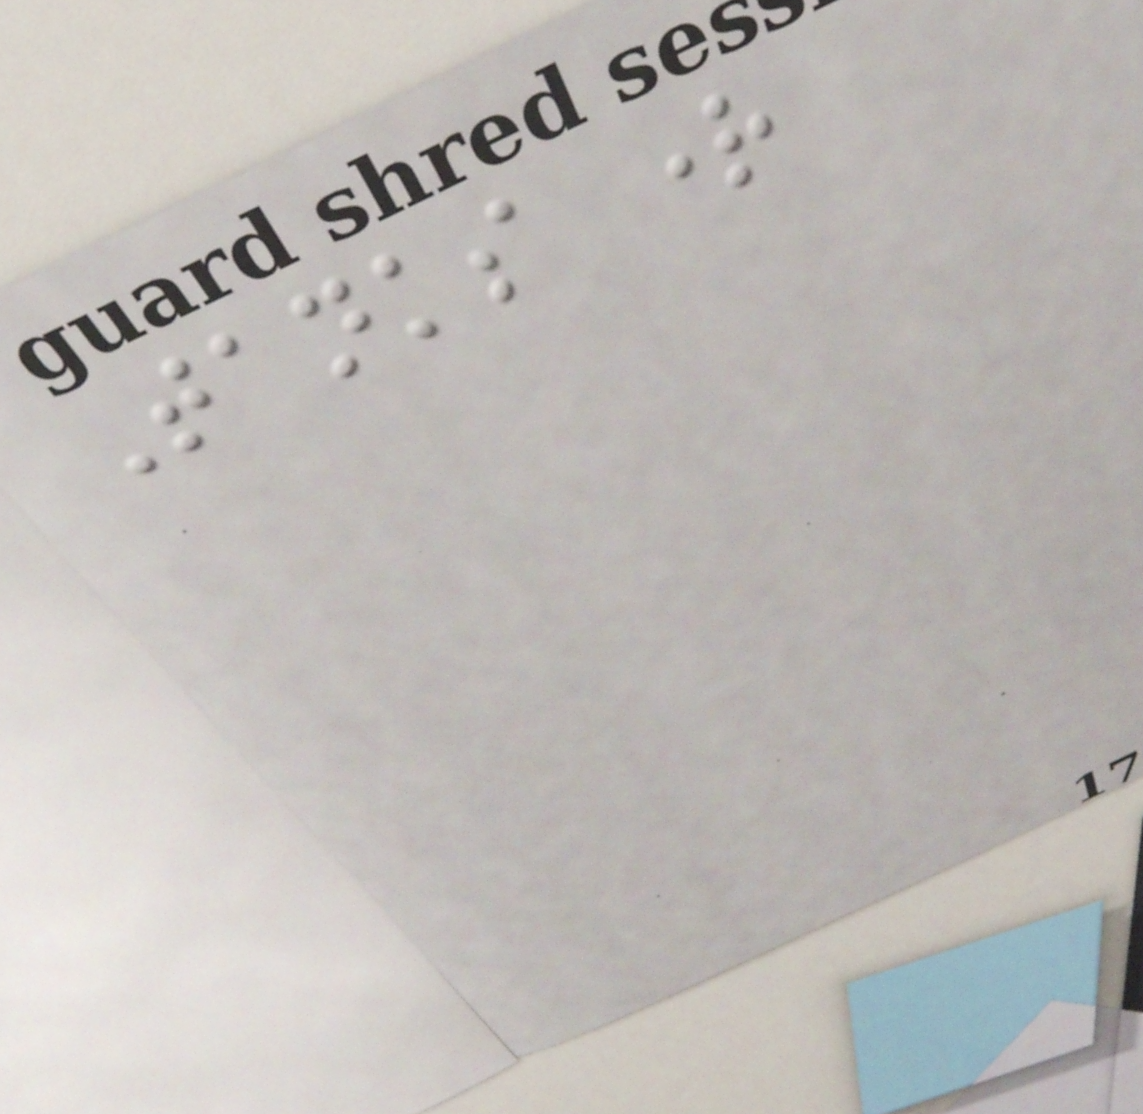Tanks right
